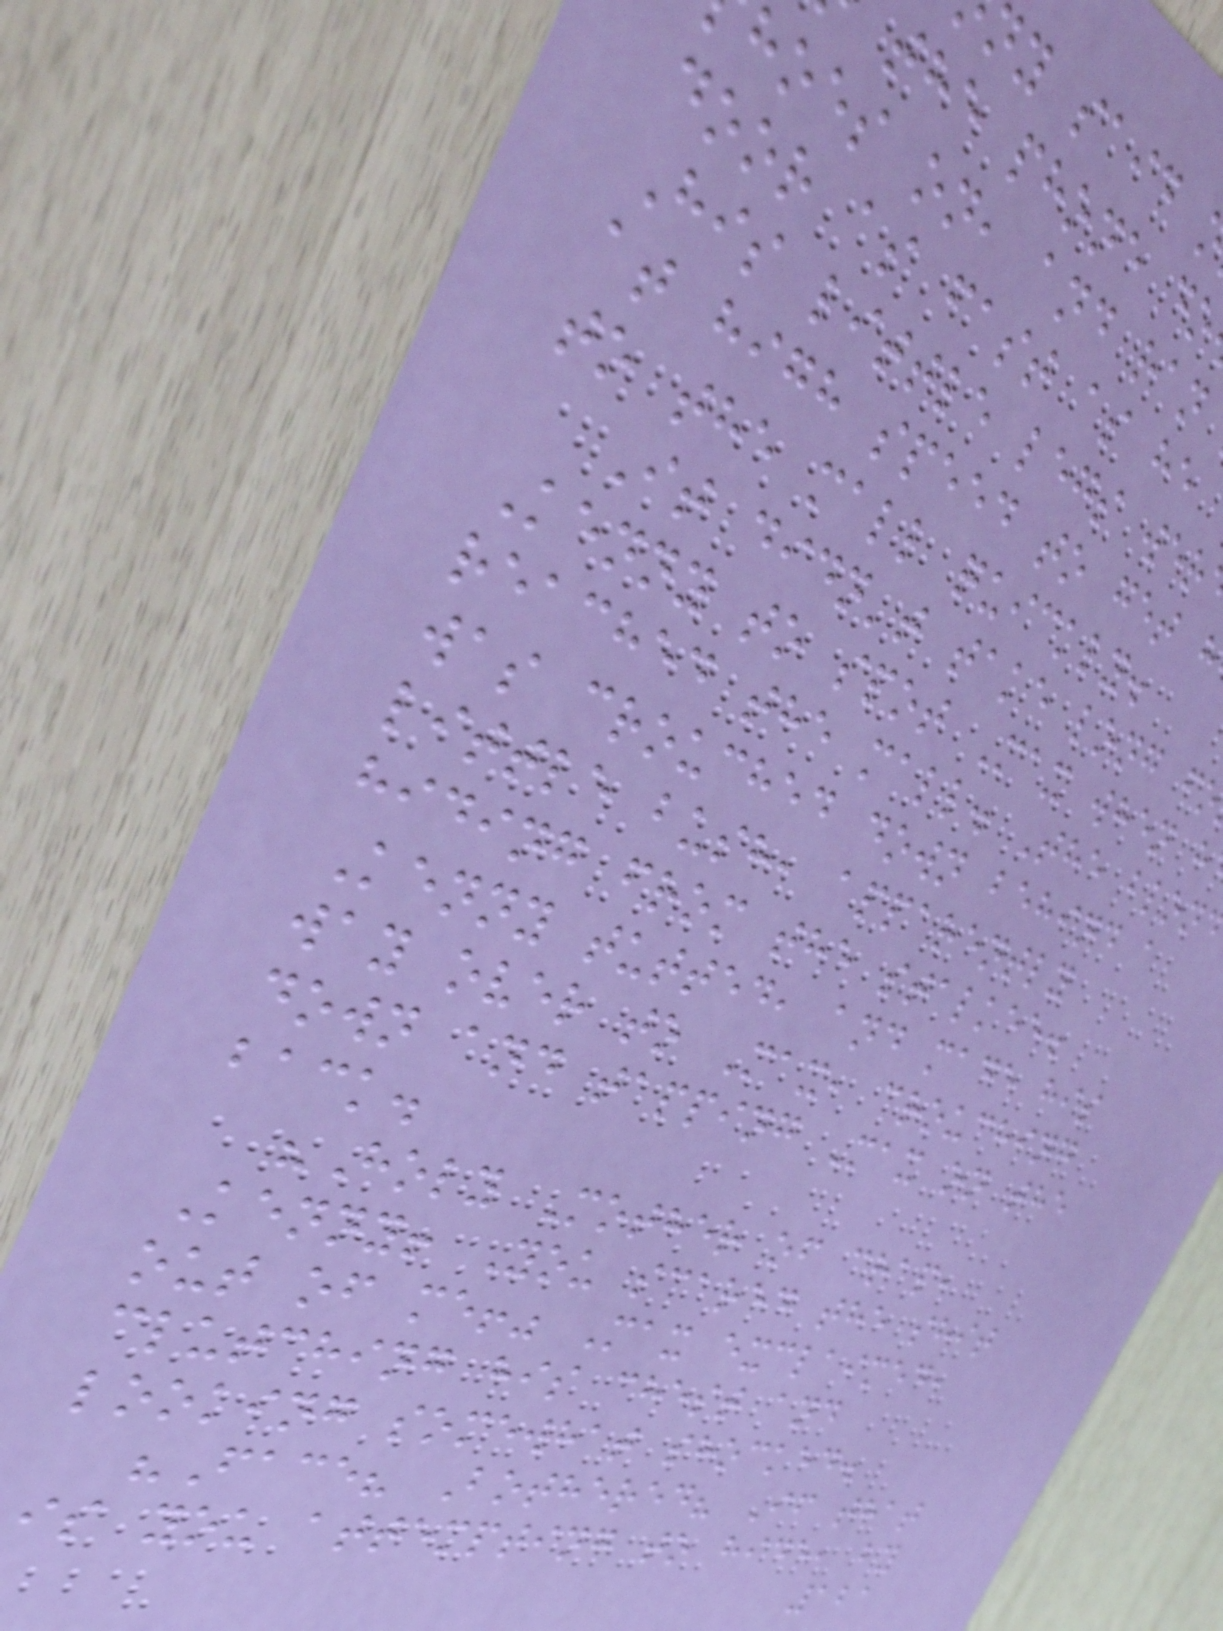ny said
the phone do
hoes on, and ran
door as fast as he
His little legs wer
at high speed to get h
to the mall quickly.
It didn't take long f
Kenny to spot Max when h
reached the mall. The blon
was crouched down behind a
little bush, apparently
hiding from the stalkee.
Kenny tutted, and made his
way over to Max, crouching
down and tapping Max on the
back.
"Holy Mother of crap,
Kenny! You scared the shit
out of me!" Max exclaimed,
clutching his chest and
looking somewhat shocked.
"Face? Bothered? If that
is you attempting to hide, by
121
